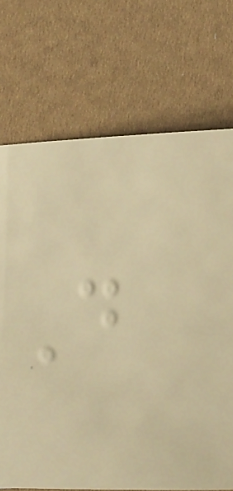D
